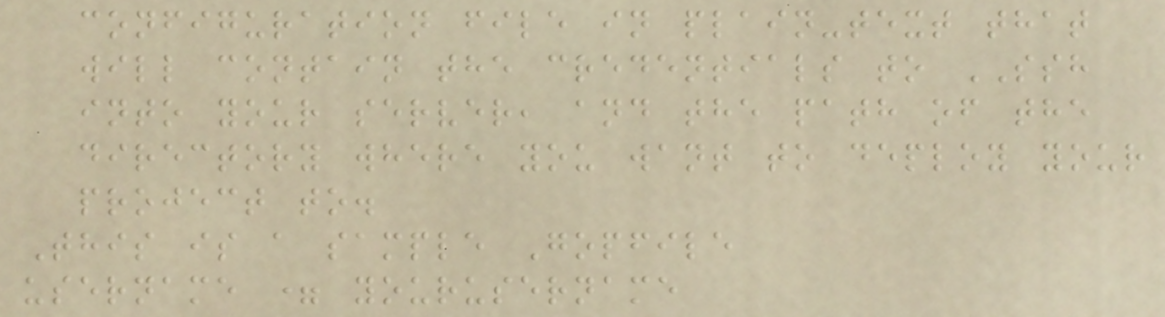configuration file in plain-text that
will contain the credentials to SSH
into your server, and the path of the
directory where you want to deploy your
project to.
This is a sample Gopfile
username = yourusername
